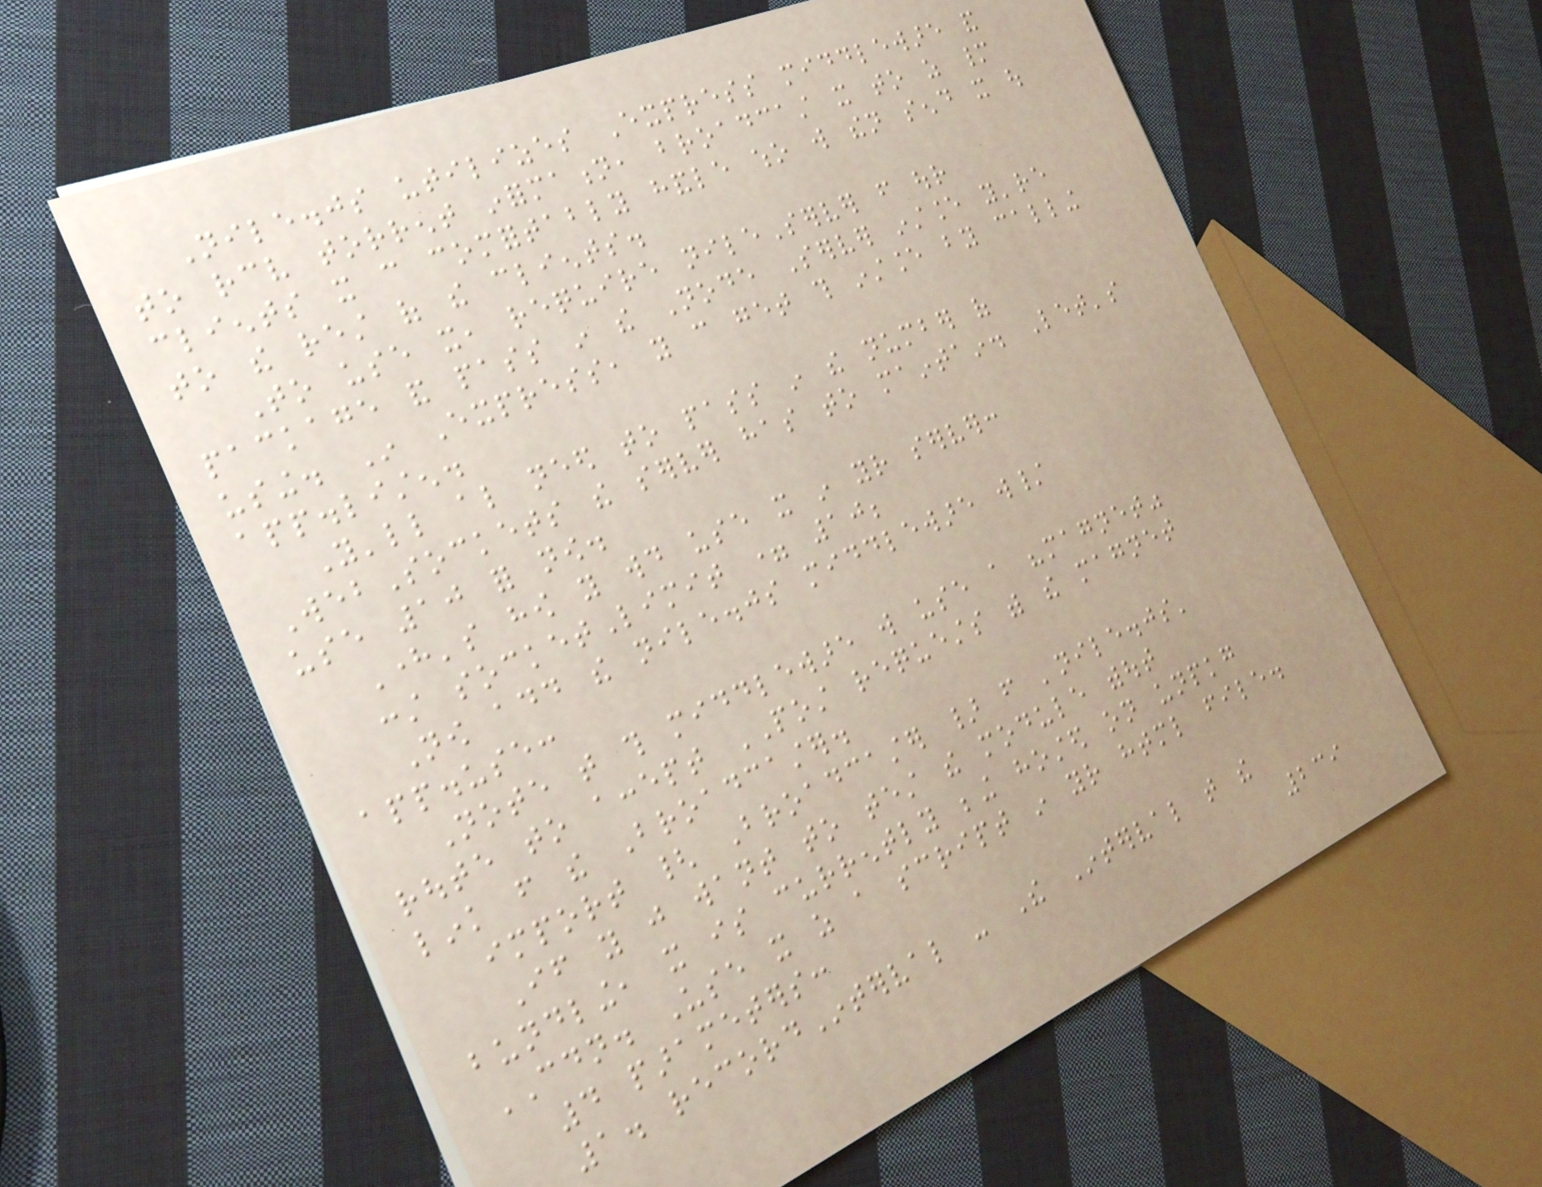Nile.js utilizes Express middleware and
to receive torrent information, broadcast it to as many
clients it can comfortably handle who will then send it out
to the rest of the clients.
To use it, require nileServer from our
package and pass in the Node Server instance you're
using. In Express, you can get this instance by calling
app.listen.
You'll also need to pass in the number of
WebSockets the server has to maintain. Let's
use 10 for now.
Here's how you would use it in your server:
const socketLimit = 10;
Now add the nile.js middleware w/
app.use:
Note that this middleware will use a "magnet"
route to accept POST requests with the magnet
link from the Broadcaster.
import { Broadcaster } from 'nile.js'
If you just want to test the module without
bundling, it is currently being hosted on unpkg
CDN. Use it as a script in your html file.
4 parameters:
1. recordInterval - The Interval that the
239
